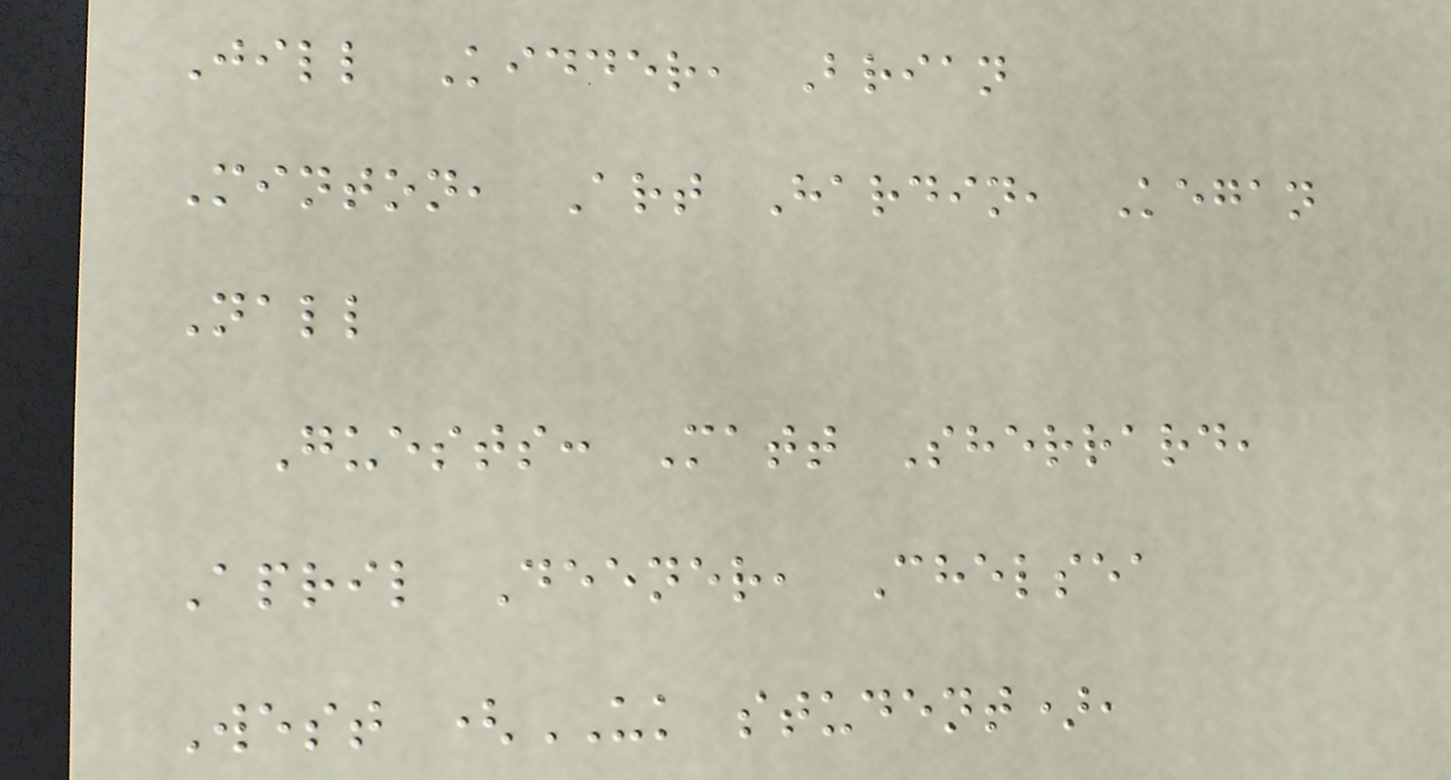Jill Kidder, Brian
Minton, Art Hardin, Kegan
Nall
Guests: Matt Sherrard,
April Deener, Chelsea
West (UK student),
